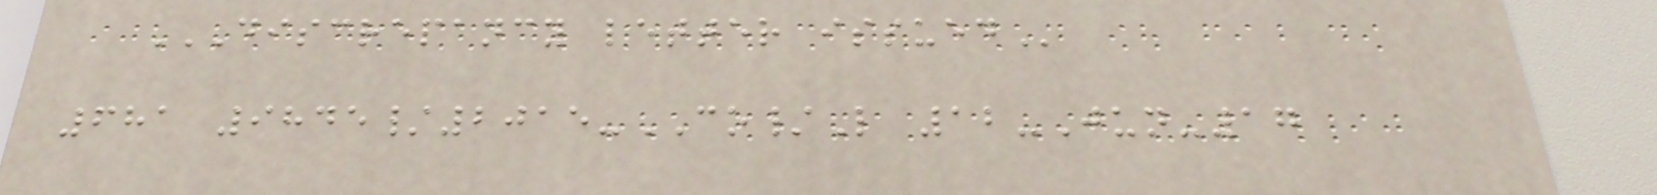DISCREPANCY LETTER ISSUED
681 9845/2015-CO/L 12-Jun-17
